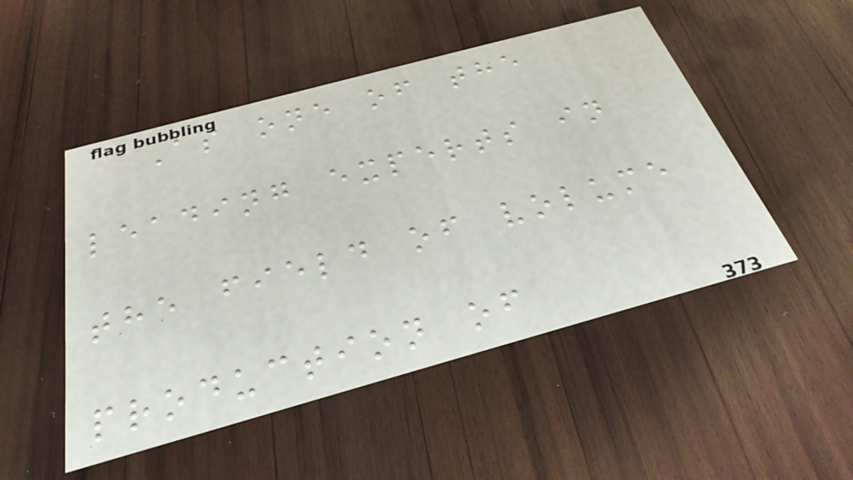As one of the
leading experts in
the field of volume
production of
